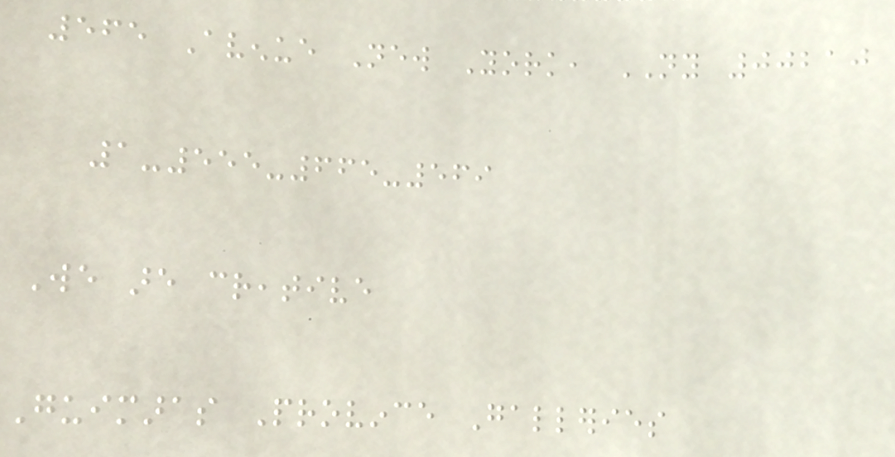565 Avenue New York, NY 00210
1-555-665-569
We are creative
Guimaras Province Galleries
